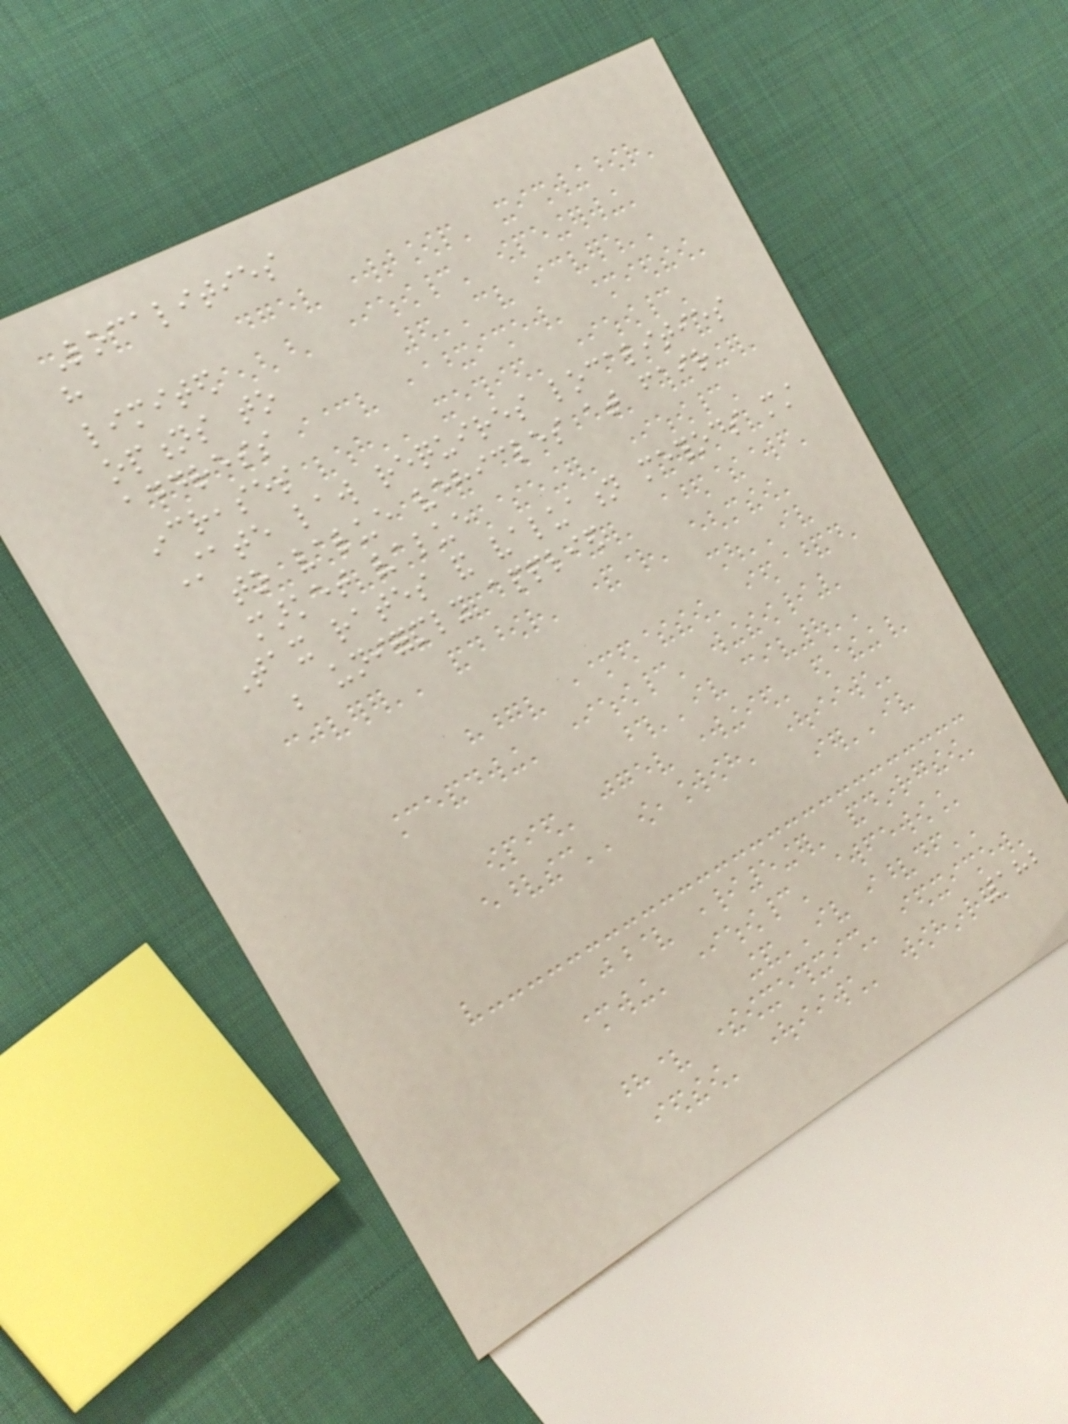Localities
have
limited
options to
address
increases
State law requires localities
to value vehicles at fair
market value
Tax rates and valuation methods must
be uniformly applied
182
